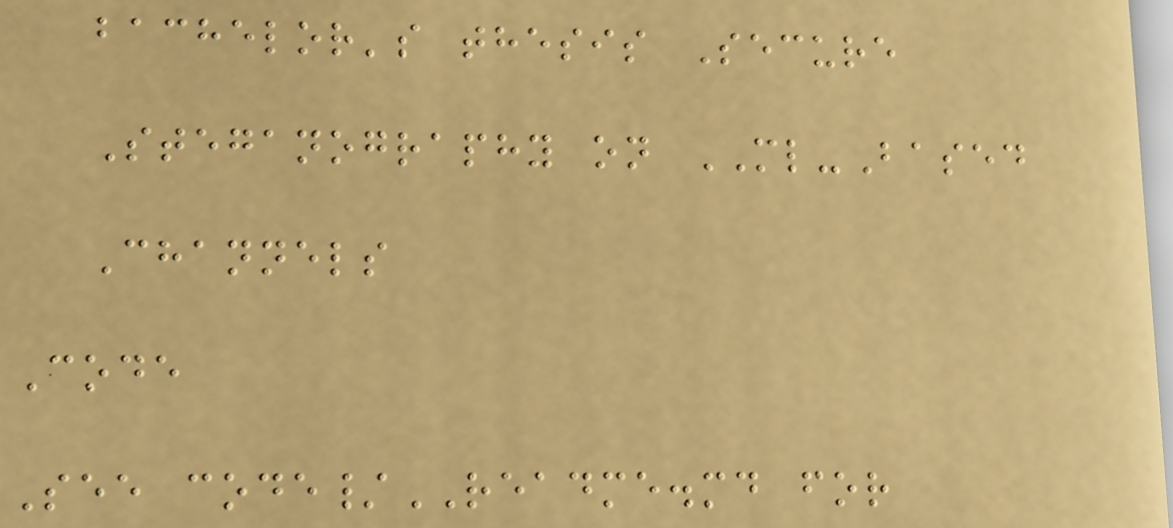bachelor's thesis Secure
Steganography on ML-Based
Channels
Code
See code/README.md for
